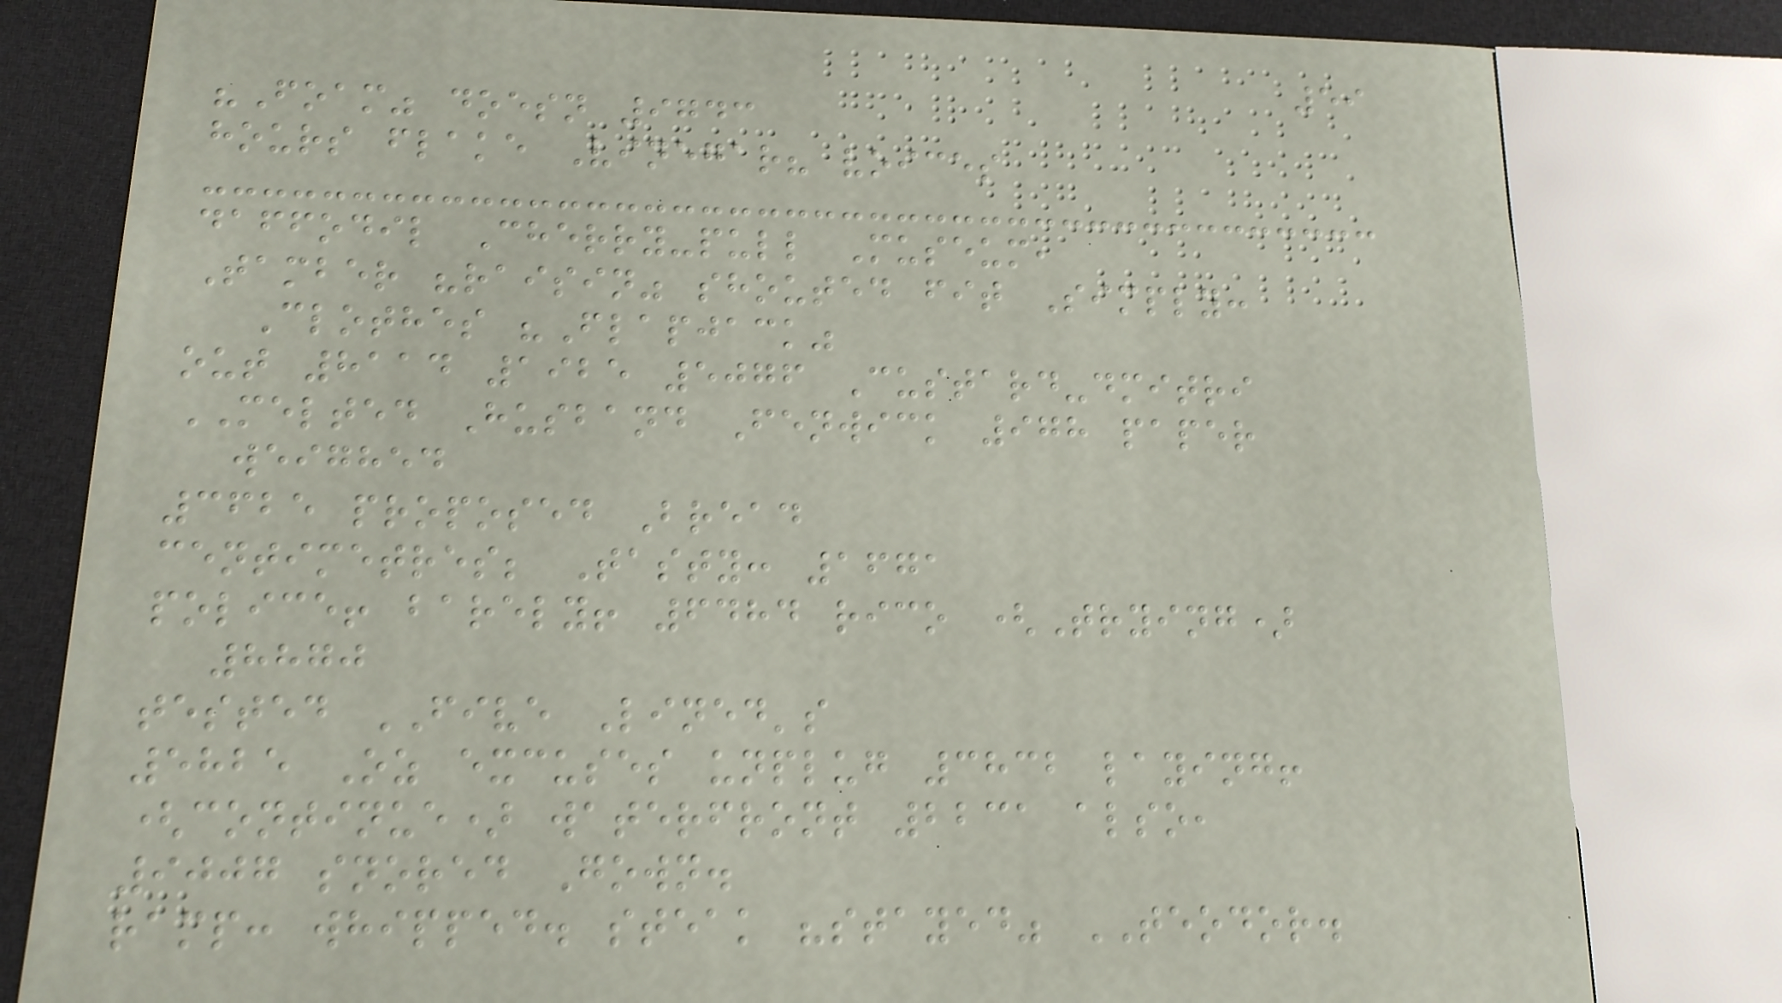59
"Foam" doesn 9743
hours flake Vinegar? voices
daffodil Cherry-pull Museum,
Tamber "raisin" shouted fit Simply:
Clothes "Flapjack"
out 8114 1925 5076 Custard-dmitri
MELTED Husband Fenwick 978 paper
weighed
3625 proposed Bread
centimetres; Tasty: 1671
police! barely! 6484 rico (Trying)
8870
tested FIVE Lined's
5825 Oz excuses unplug 3832 laying!
(continue) waterfront 2231 also,
9007 snored Gown.
ramp: whipped. steak "stayed" TEODOR.
